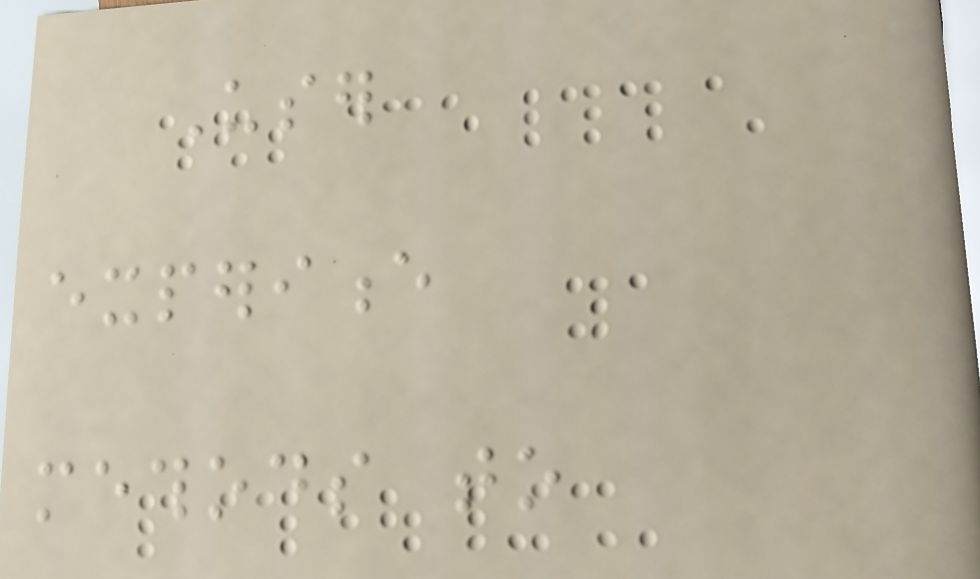User
experience
methods to
